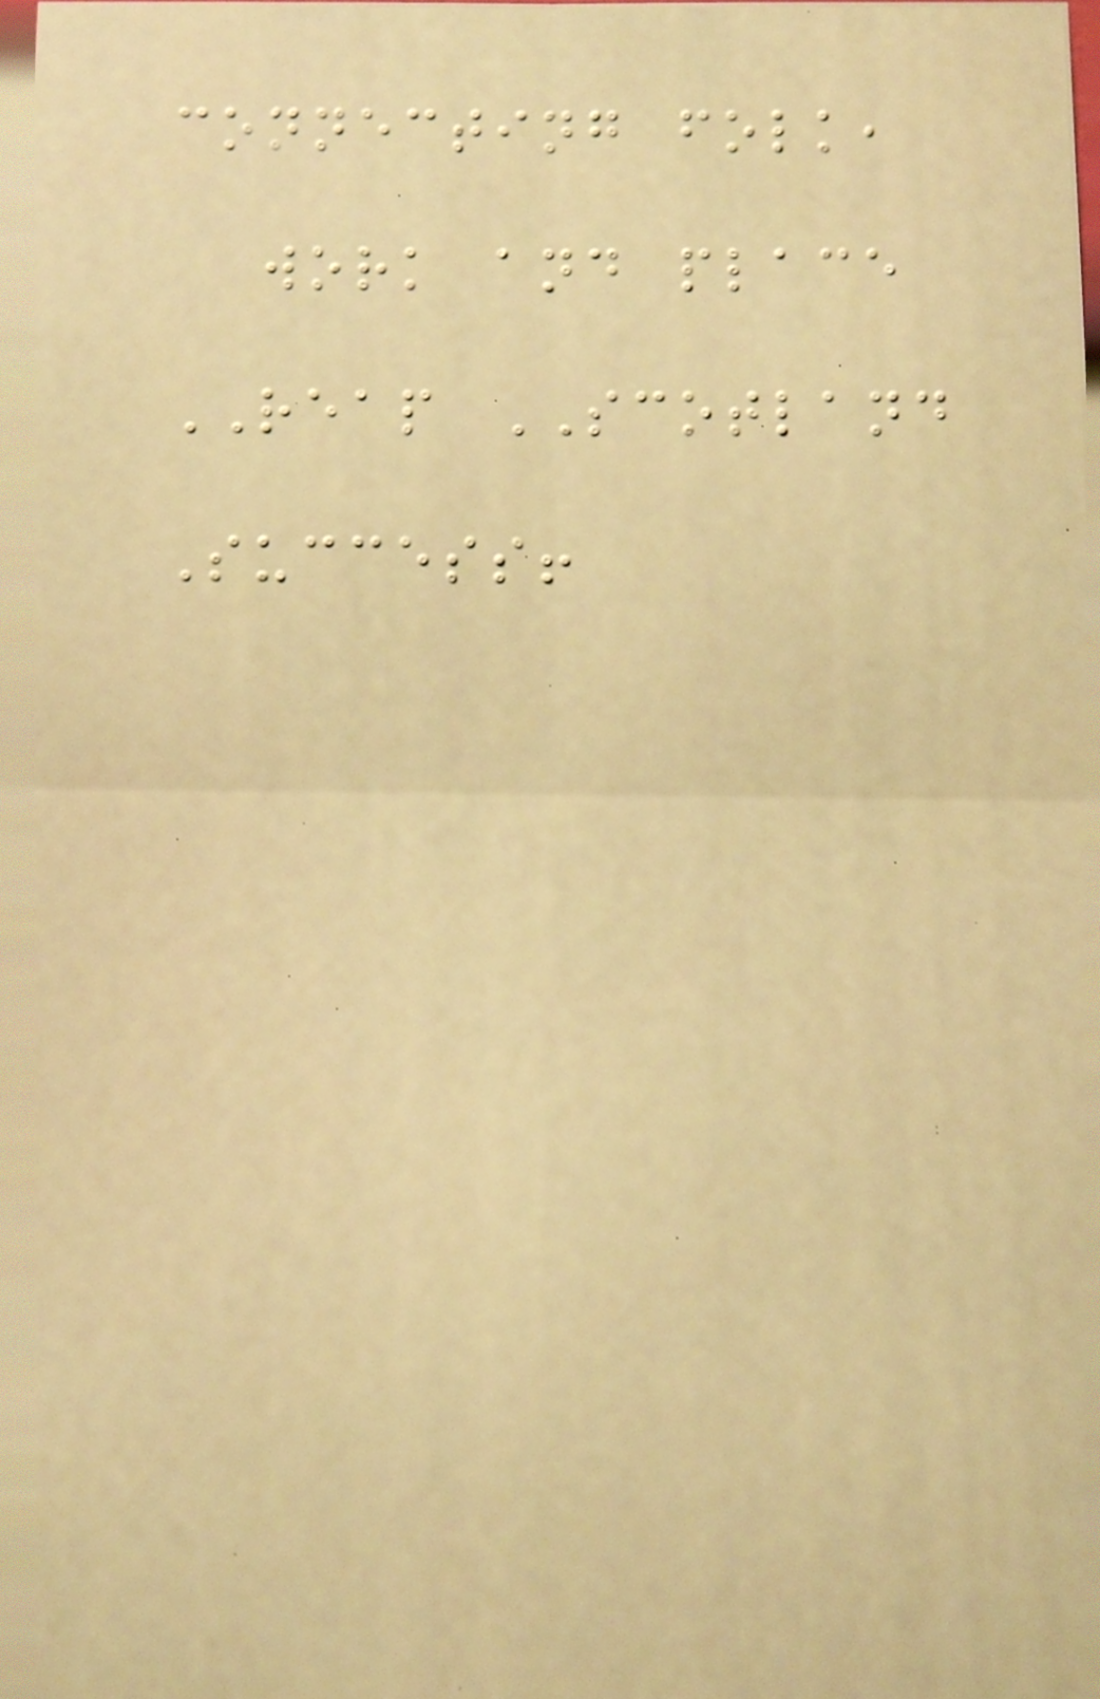connecting folk,
work and place
REAP SCOTLAND
Success!
